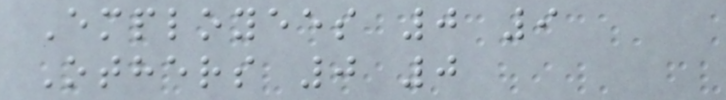Employees 0 9
Others 0 0
